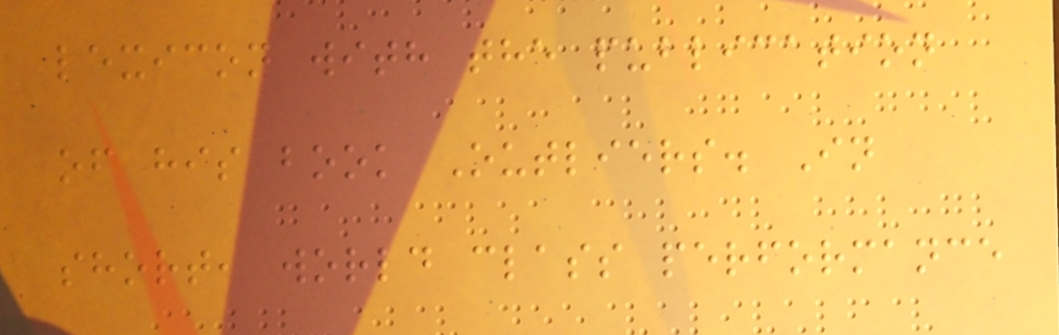lexicon with the publication
of his book Outliers. In
short, world class performance
